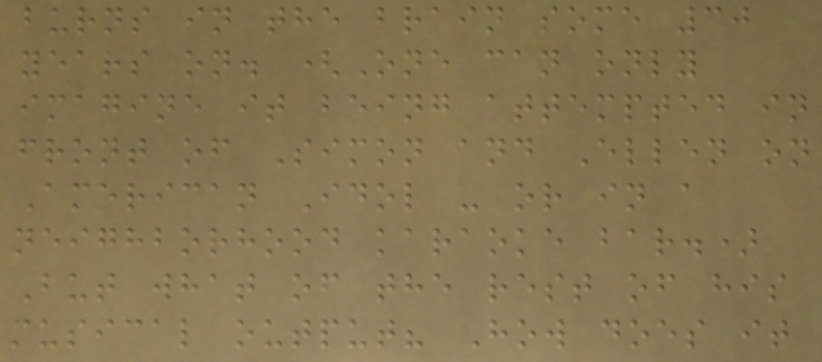burns in the brain some 30
years on. (One can only
imagine it being attempted in
front of Simon and Ellen on
American Idol - or in a
neighborhood karaoke bar.)
But what of the rest of his
musical output? How does it
